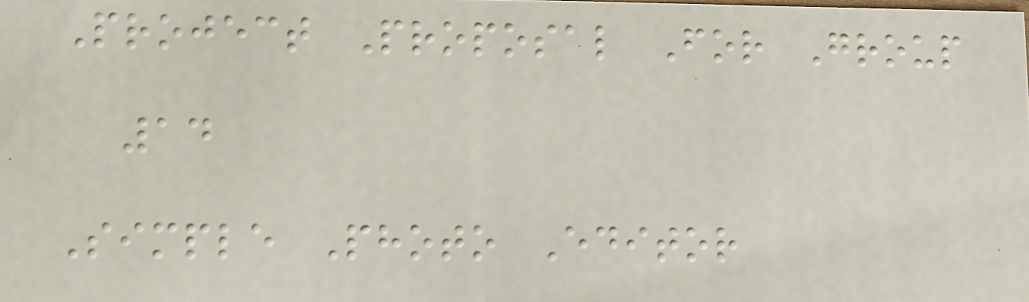Project Proposal For Group
14
Simple Photo Editor
